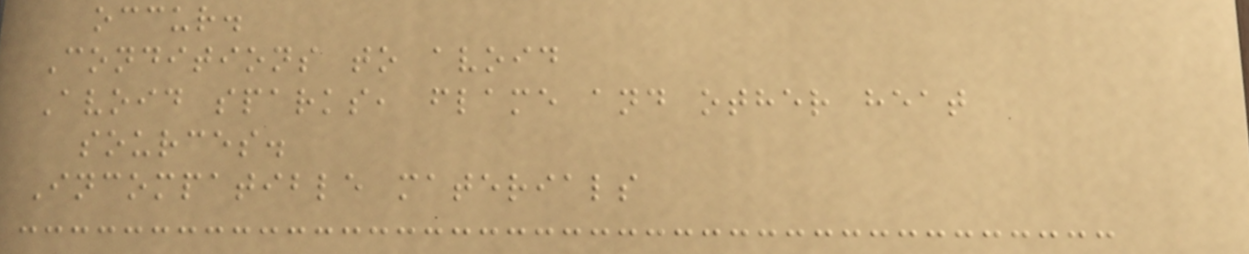occur.
Conditions to avoid
Avoid sparks, flame and other heat
sources.
Incompatible materials
